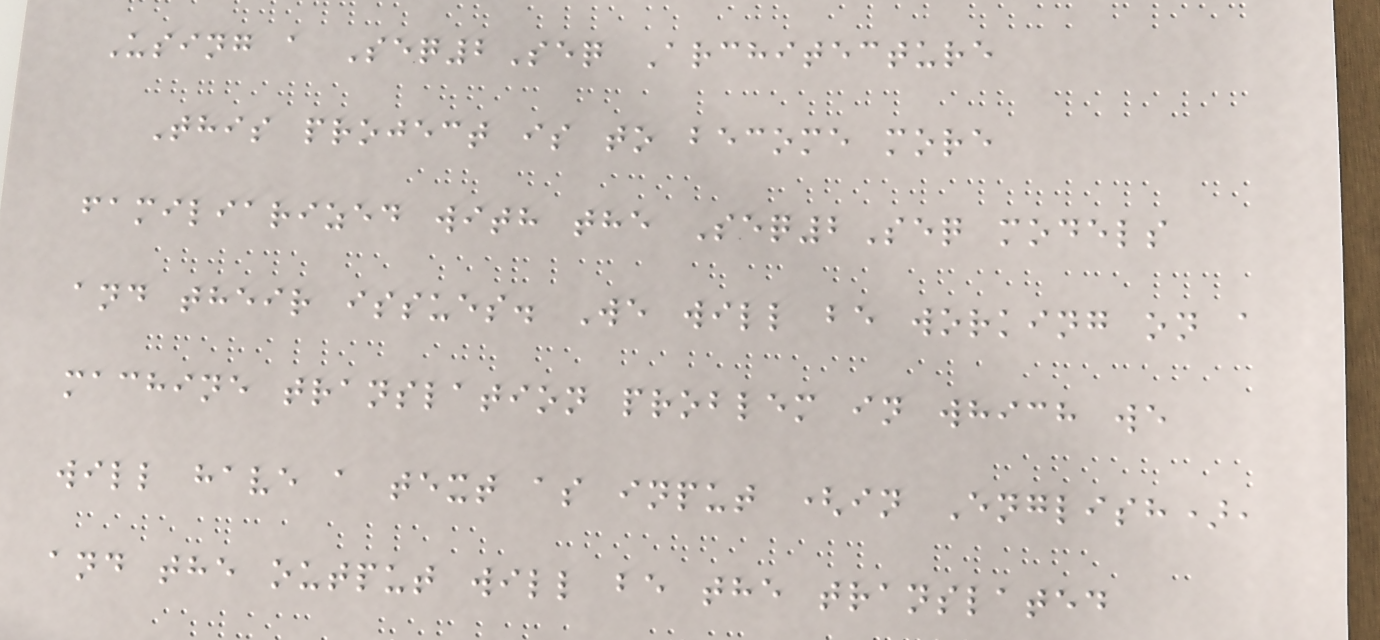Using a Seq2Seq Architecture
This project is to become more
familiarized with the Seq2Seq models
and their issues. We will be working on a
machine translation problem in which we
will have a text as input (in English),
and the output will be the translated
